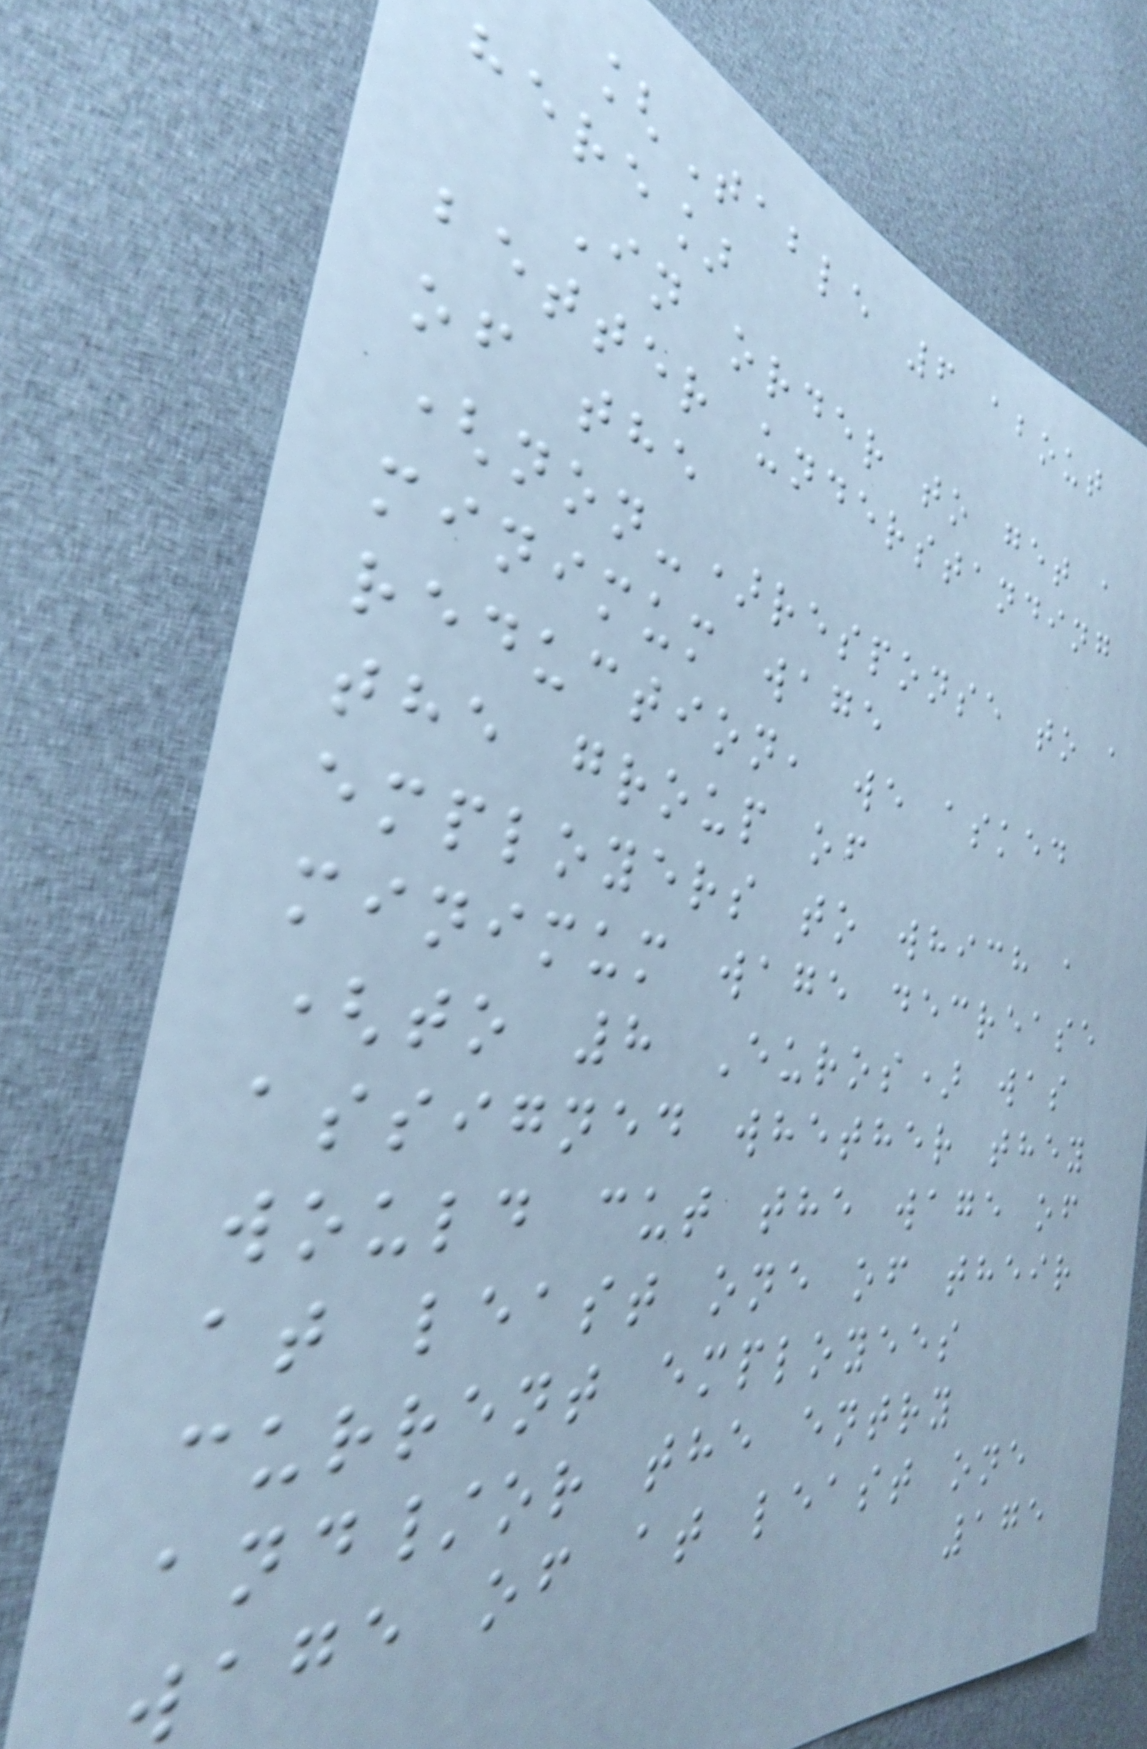[Table 6 about
here]
In order to get a
better understanding
of the
(non-)response to a
minimum wage
reduction, we asked
the group of
employers to which a
minimum wage decrease
(to 8 Euros) was
assigned whether they
would cut the wage of
at least one of their
current employees
and/or the entry
wage of at least one
175
